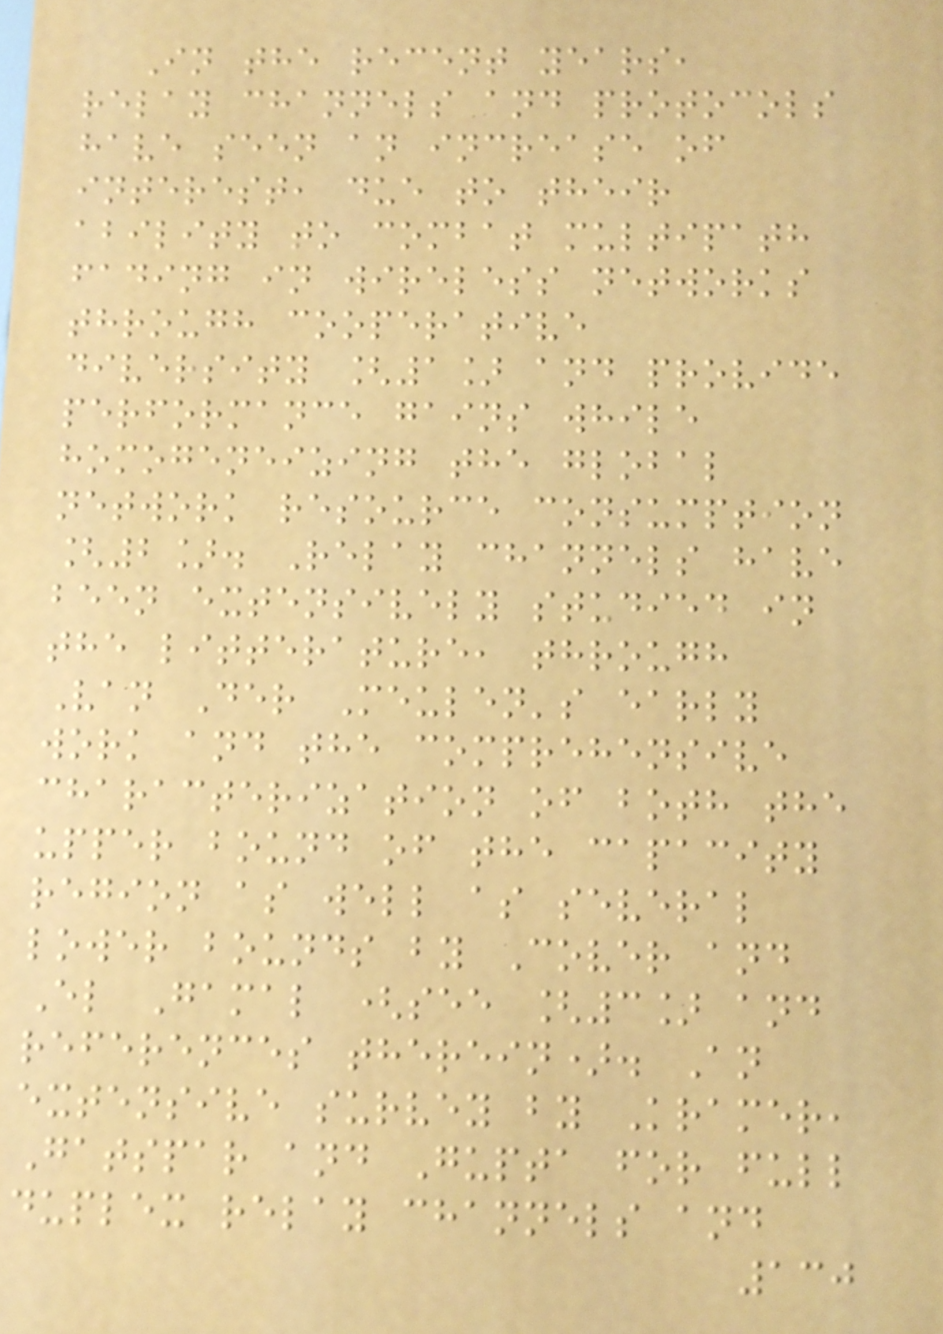In the recent years,
relay channels and protocols
have seen an increase of
interest, due to their
ability to combat multipath
fading in wireless networks
through cooperative
diversity [1] and provide
performance gains while
homogeneizing the global
network resource consumption
[2]. Relay channels have
been extensively studied in
the litterature, through
Van Der Meulen's early
work and the comprehensive
characterization of both the
upper bound of the capacity
region as well as several
lower bounds by Cover and
El Gamal (see [3] and
references therein). An
extensive survey by Kramer,
Gatspar and Gupta for full
duplex relay channels and
130
